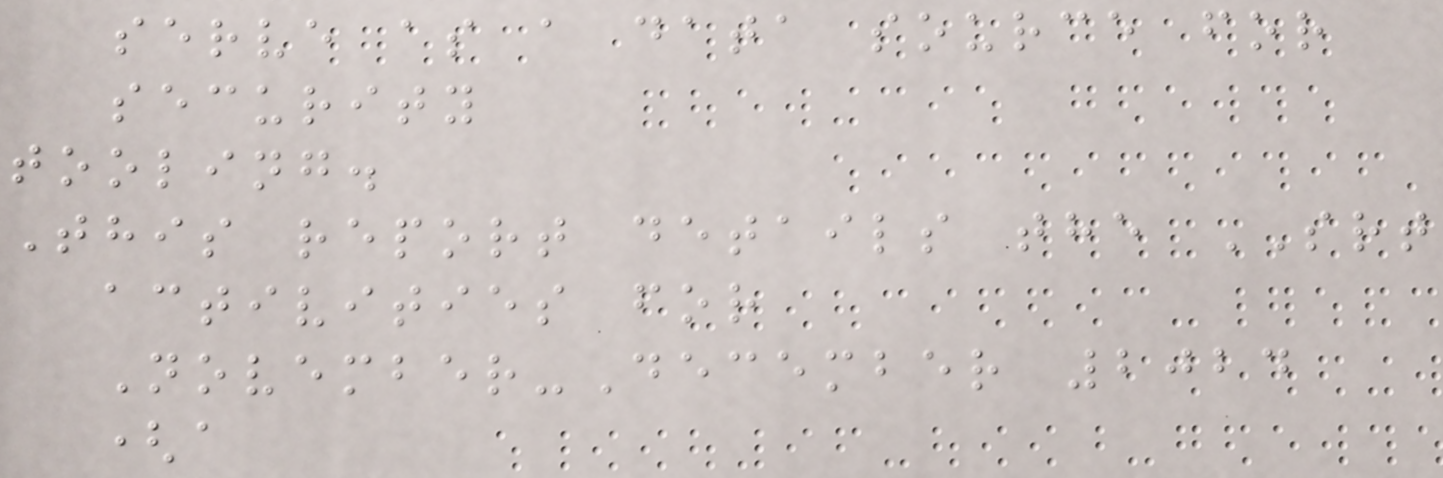serve as a data source for
security
tooling.
This report details the SRT
activities for
November-December 2024
(a
